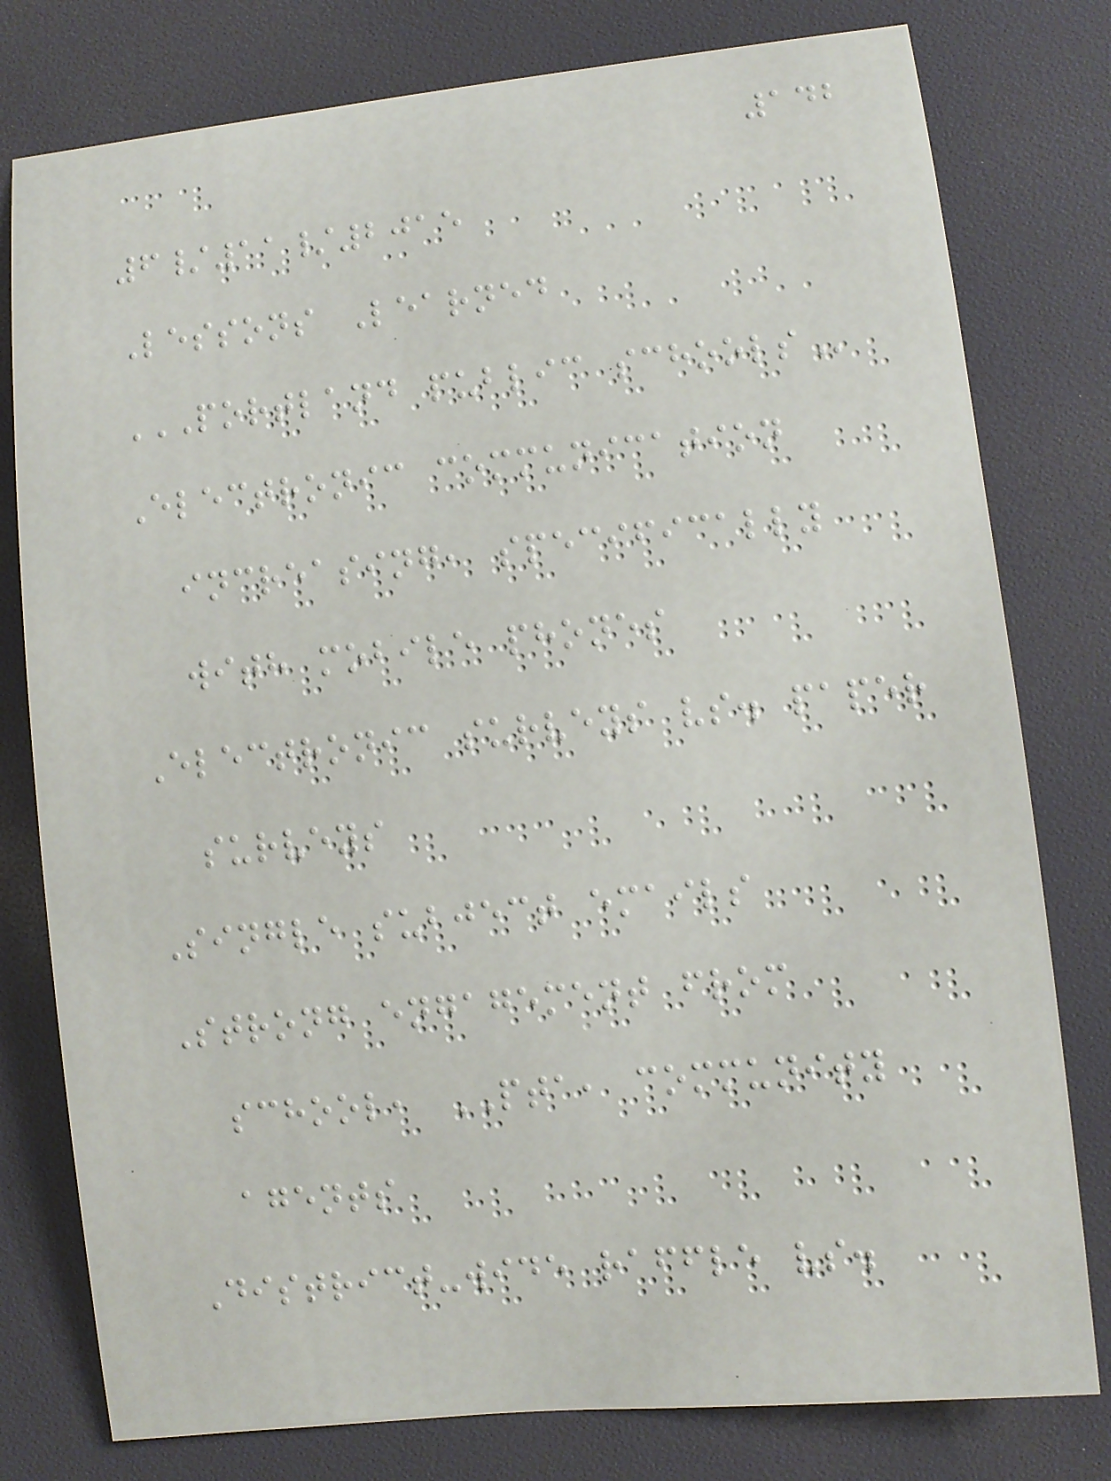142
6/11/2015
Lessons Learned
PORTLAND PUBLIC SCHOOLS
Electronic communication
increasing, specifically
with mobile phones
Electronic surveys vs. paper
surveys
Single subject emails
Strong engagement from
school, PTA, community
agents
District-wide raffle vs.
